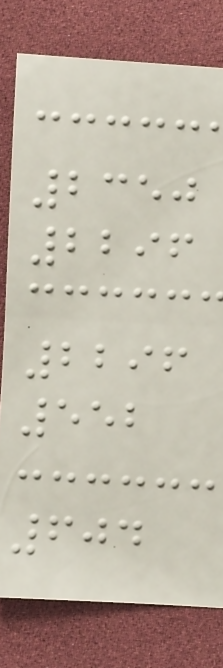2350
2296
2296
552
604
